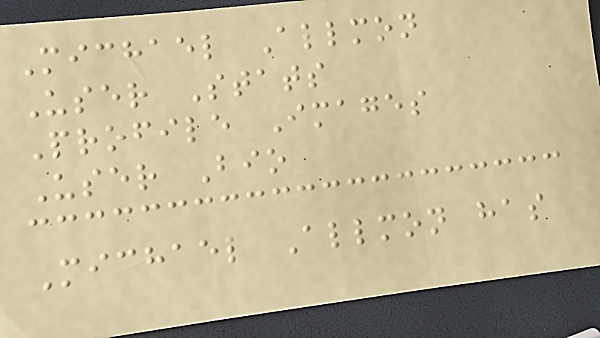Michael Allmon
User Stats
Profile Images
User Bio
Michael Allmon has
